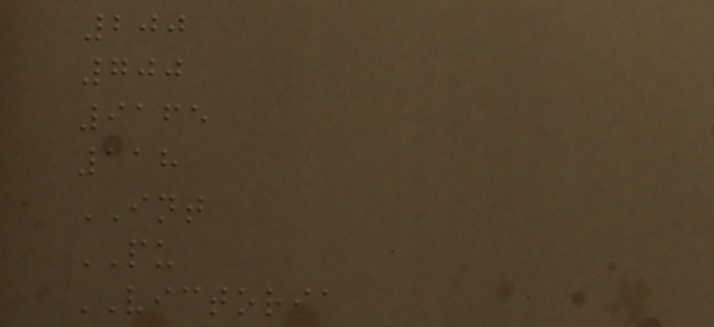200
700
9165
118
INT
PU
VICTORIA
